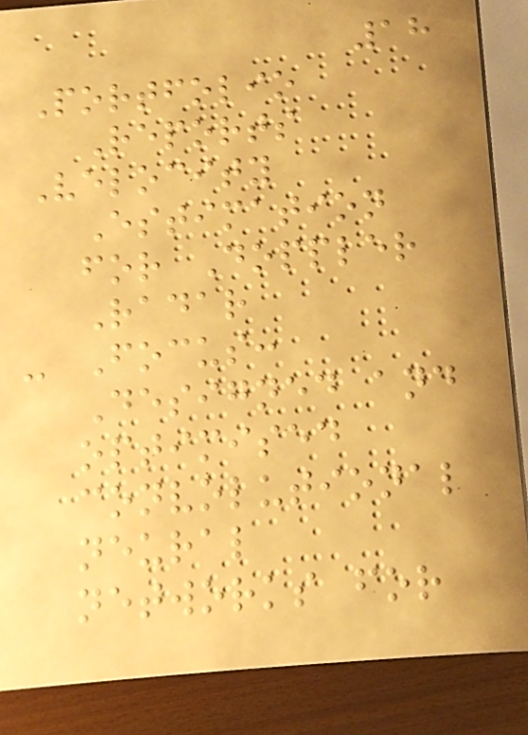18
Portfolio
Reports
Velocity
Estimation
for Doppler
Radar
- Focus:
Designed and
optimised
convolutional
neural
networks for
